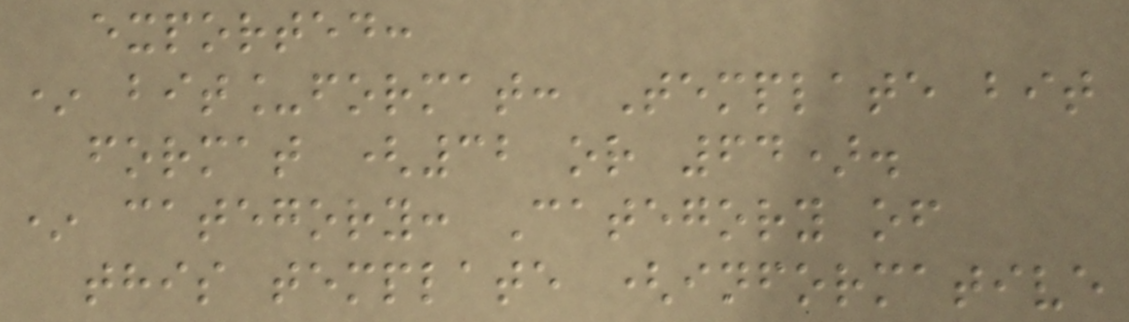exported:
* bit_format: Template bit
format (32 or 64).
* category: Category of
this template (informative
